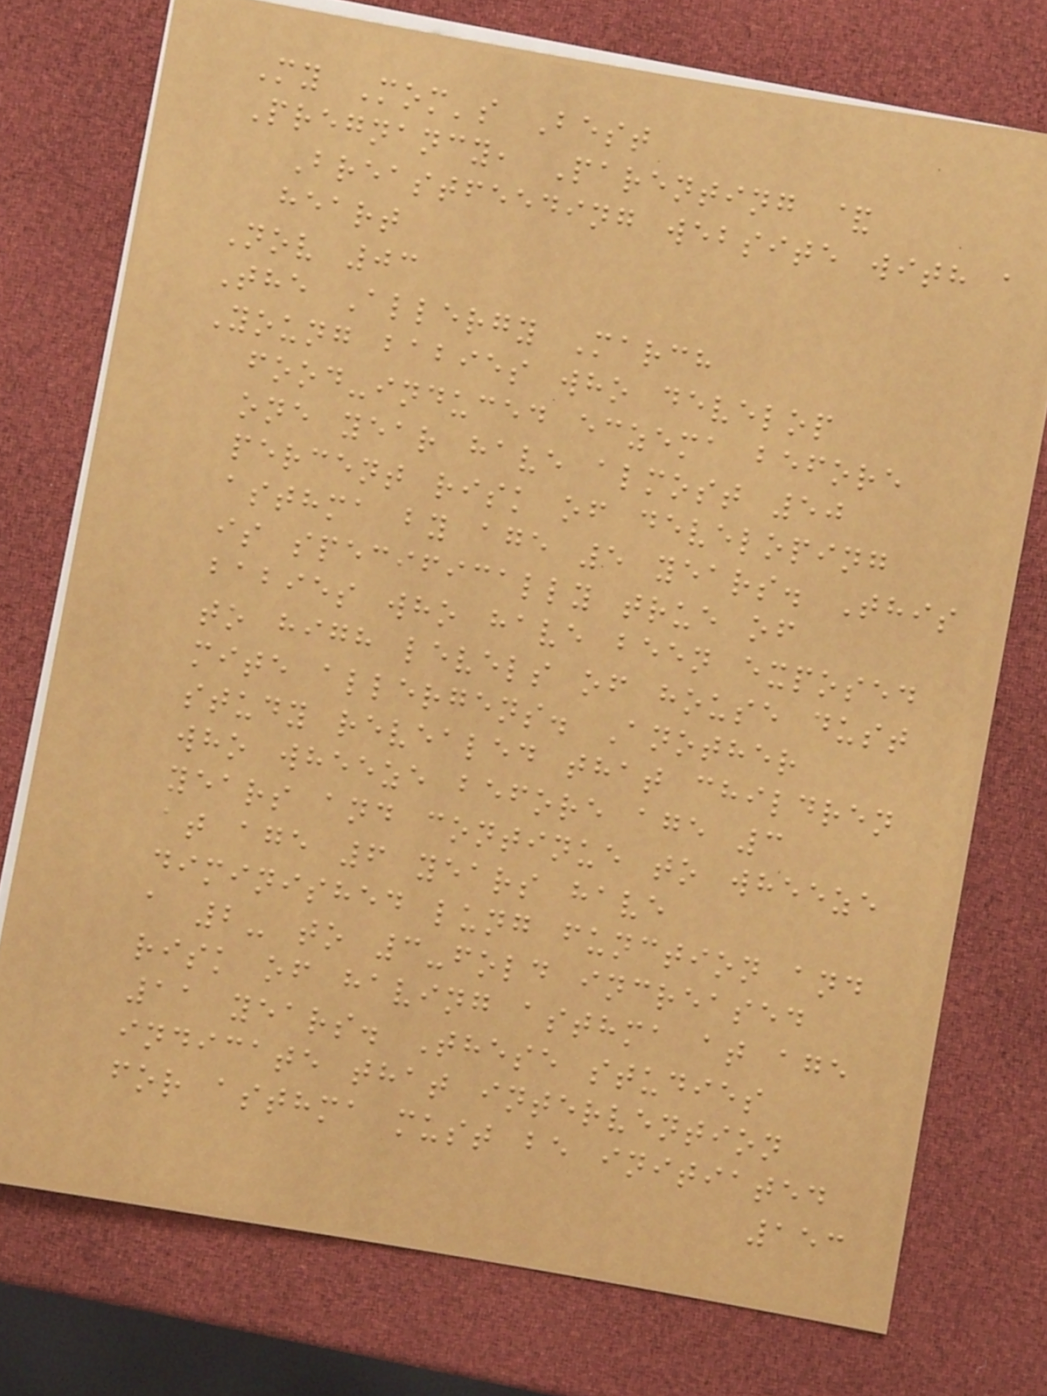My Mom's Best
Pregnancy, Parenting &
Breastfeeding website with a
heart
Nov 03
The Allergy March
Young babies who develop
food-induced eczema before
one year have almost 50
percent risk of developing
asthma by age 5 years. This
is specifically true of
babies who have been exposed
to high levels of house dust
mite allergens. Another
study revealed that children
who wheeze before age 3
years and continue to wheeze
at age 6 years have
diminished lung function and
a 2- to 3-fold increased
risk of having asthma at age
11 years. These studies
indicate that intervention
for asthma must be initiated
153
